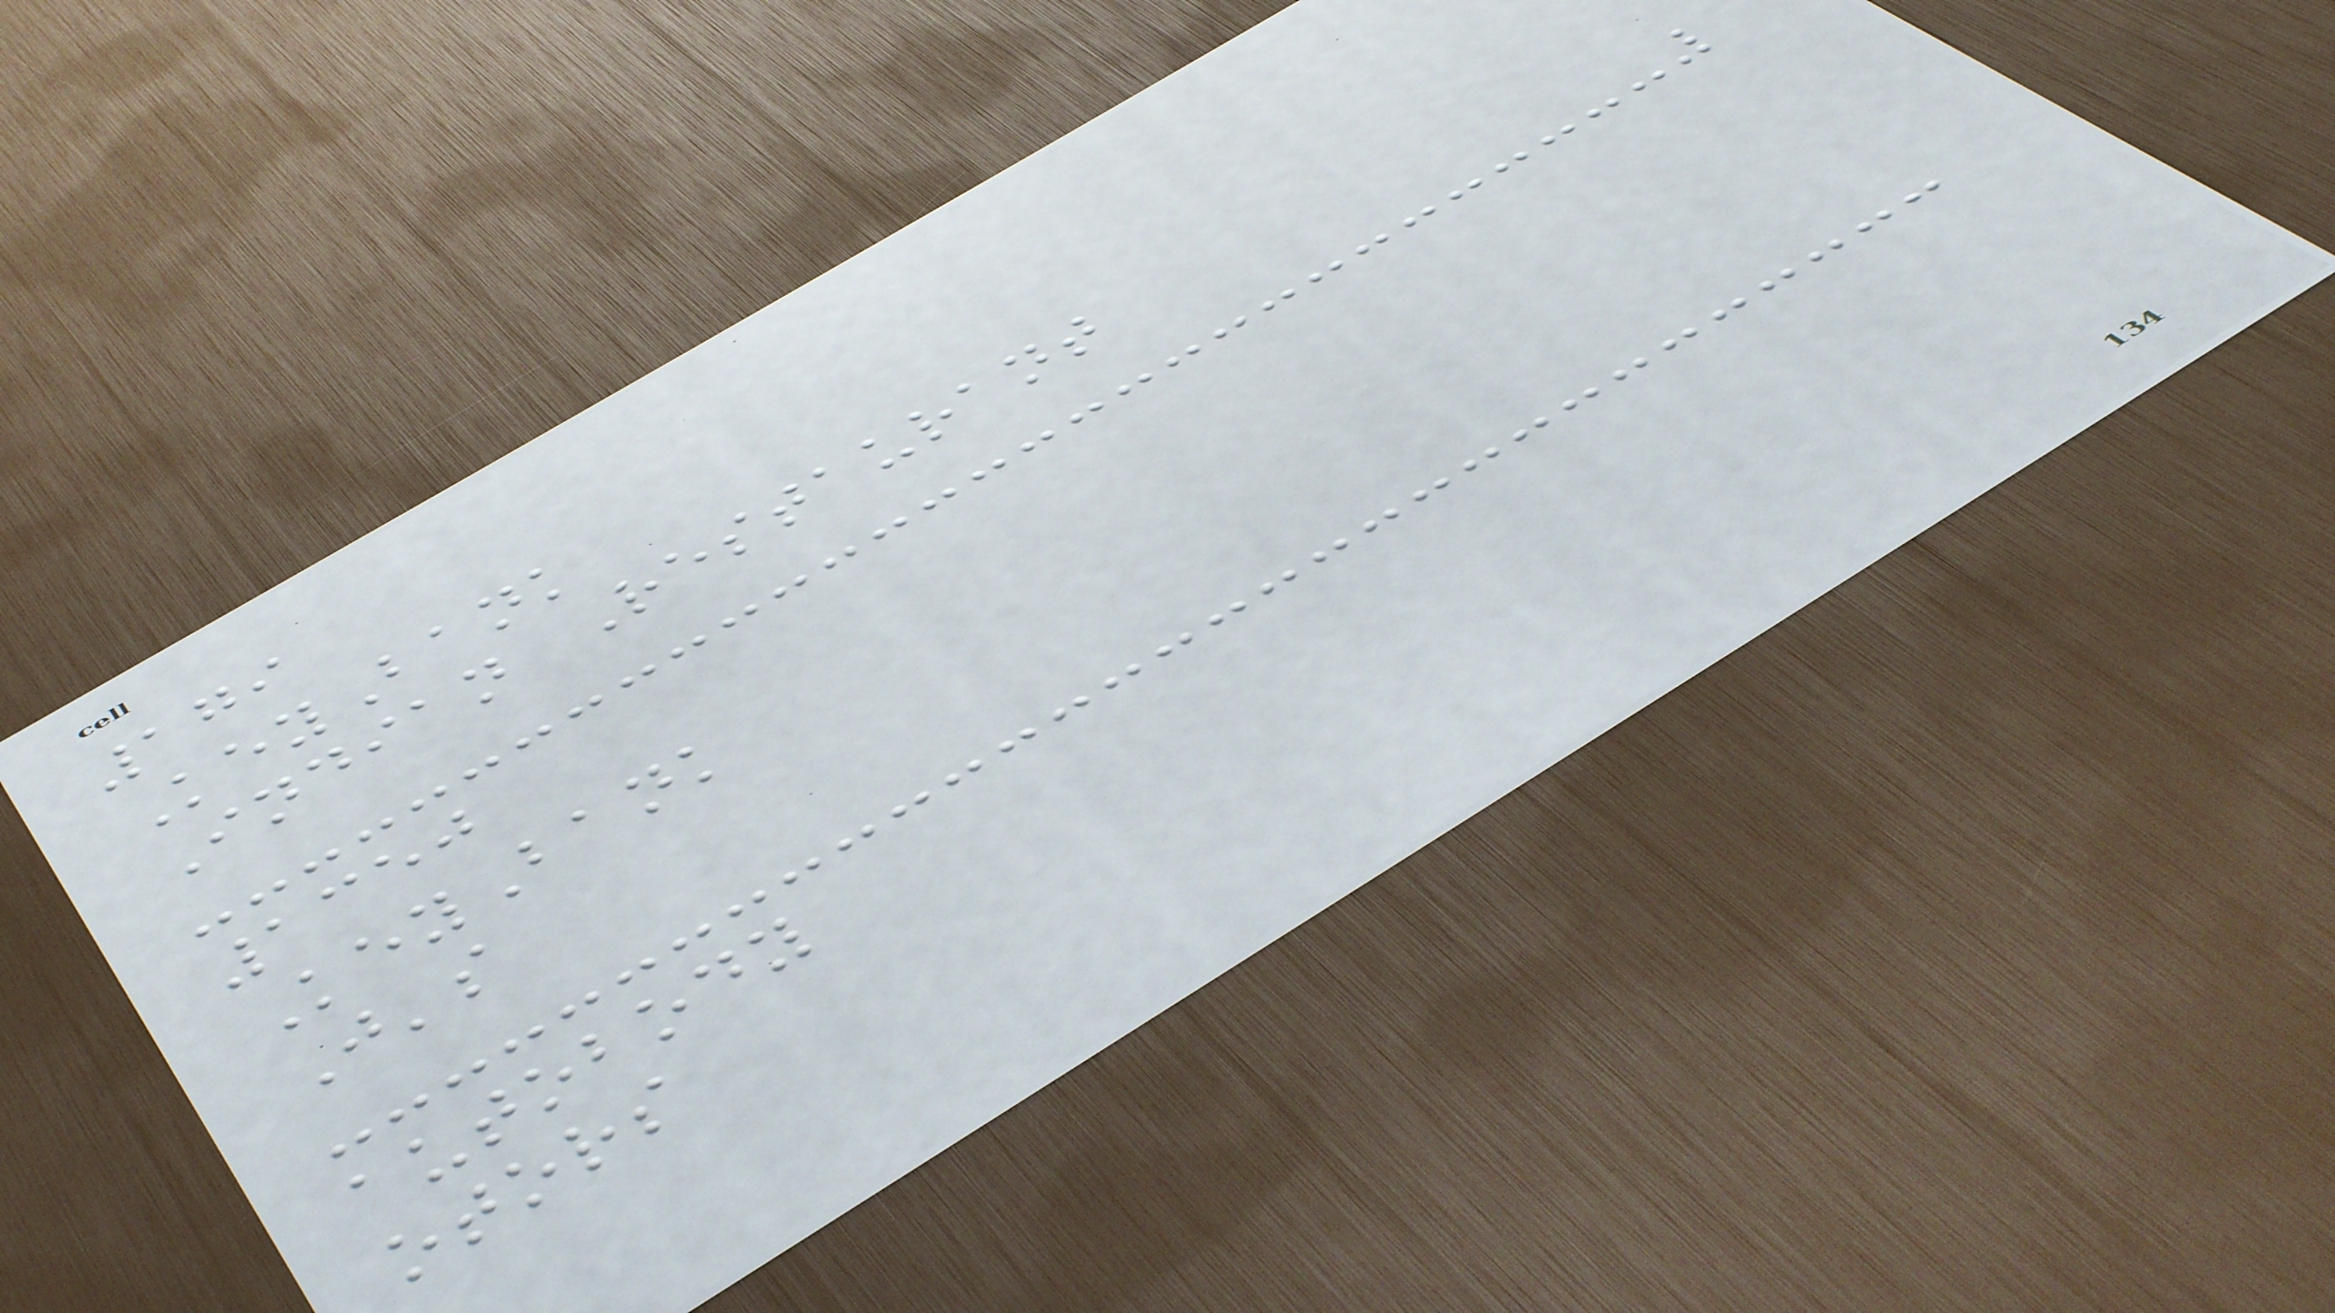179
KeyBank
Indian Restaurant
1350
KeyBank
J's
autobody
otors
